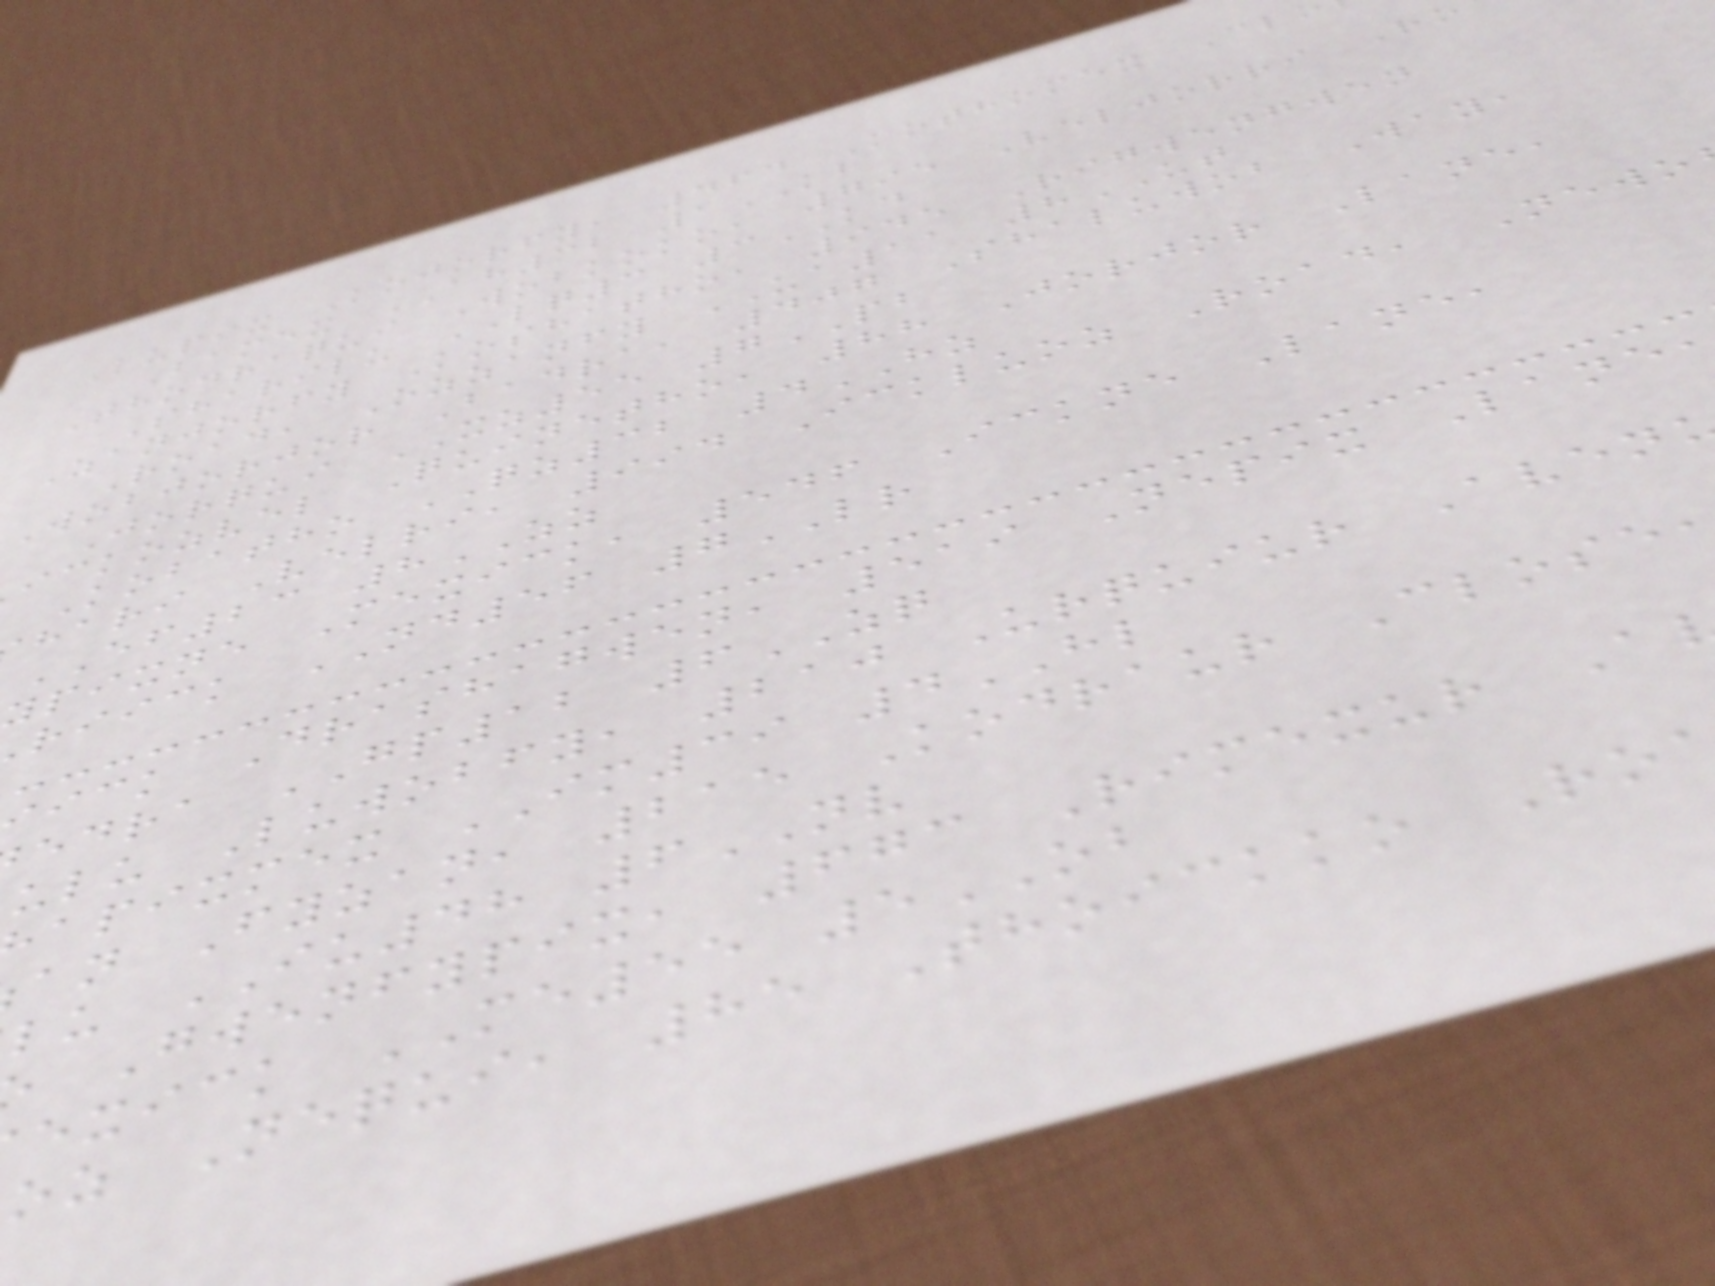Lupix Kojorfy, 464 Kothomex Cl
Bamex AH32 1KB
Thodraqui Wobkoko, 795 Veljorri Ro
Sharilu LQ3 3KD
Zanjorfy Koshatho, 945 Rigwengwen
Road, Ozzanfy UA11 8UT
Wobjorjor Badra, 407 Shaluwob Way,
Jorqui XZ55 7PB
ickozvel Quinetho, 88 Jorjor Lane,
Kobatho QZ32 4HZ
hari Velri, 994 Ickluoz Road, Newo
EF23 8ZZ
ypixne Mexick, 546 Ickne Lane,
riick ND56 7LR
ick Drashagwen, 519 Nepix Lane
edra GP12 6ZQ
ulu Luwobfy, 210 Urquiur Aven
apixmex IM39 4HL
an Fyzan, 215 Kodraur Close
lu IU48 6NV
Gwenfypix, 673 Rimexur A
exick ME55 5OB
oz Nequi, 85 Thoickko Ro
